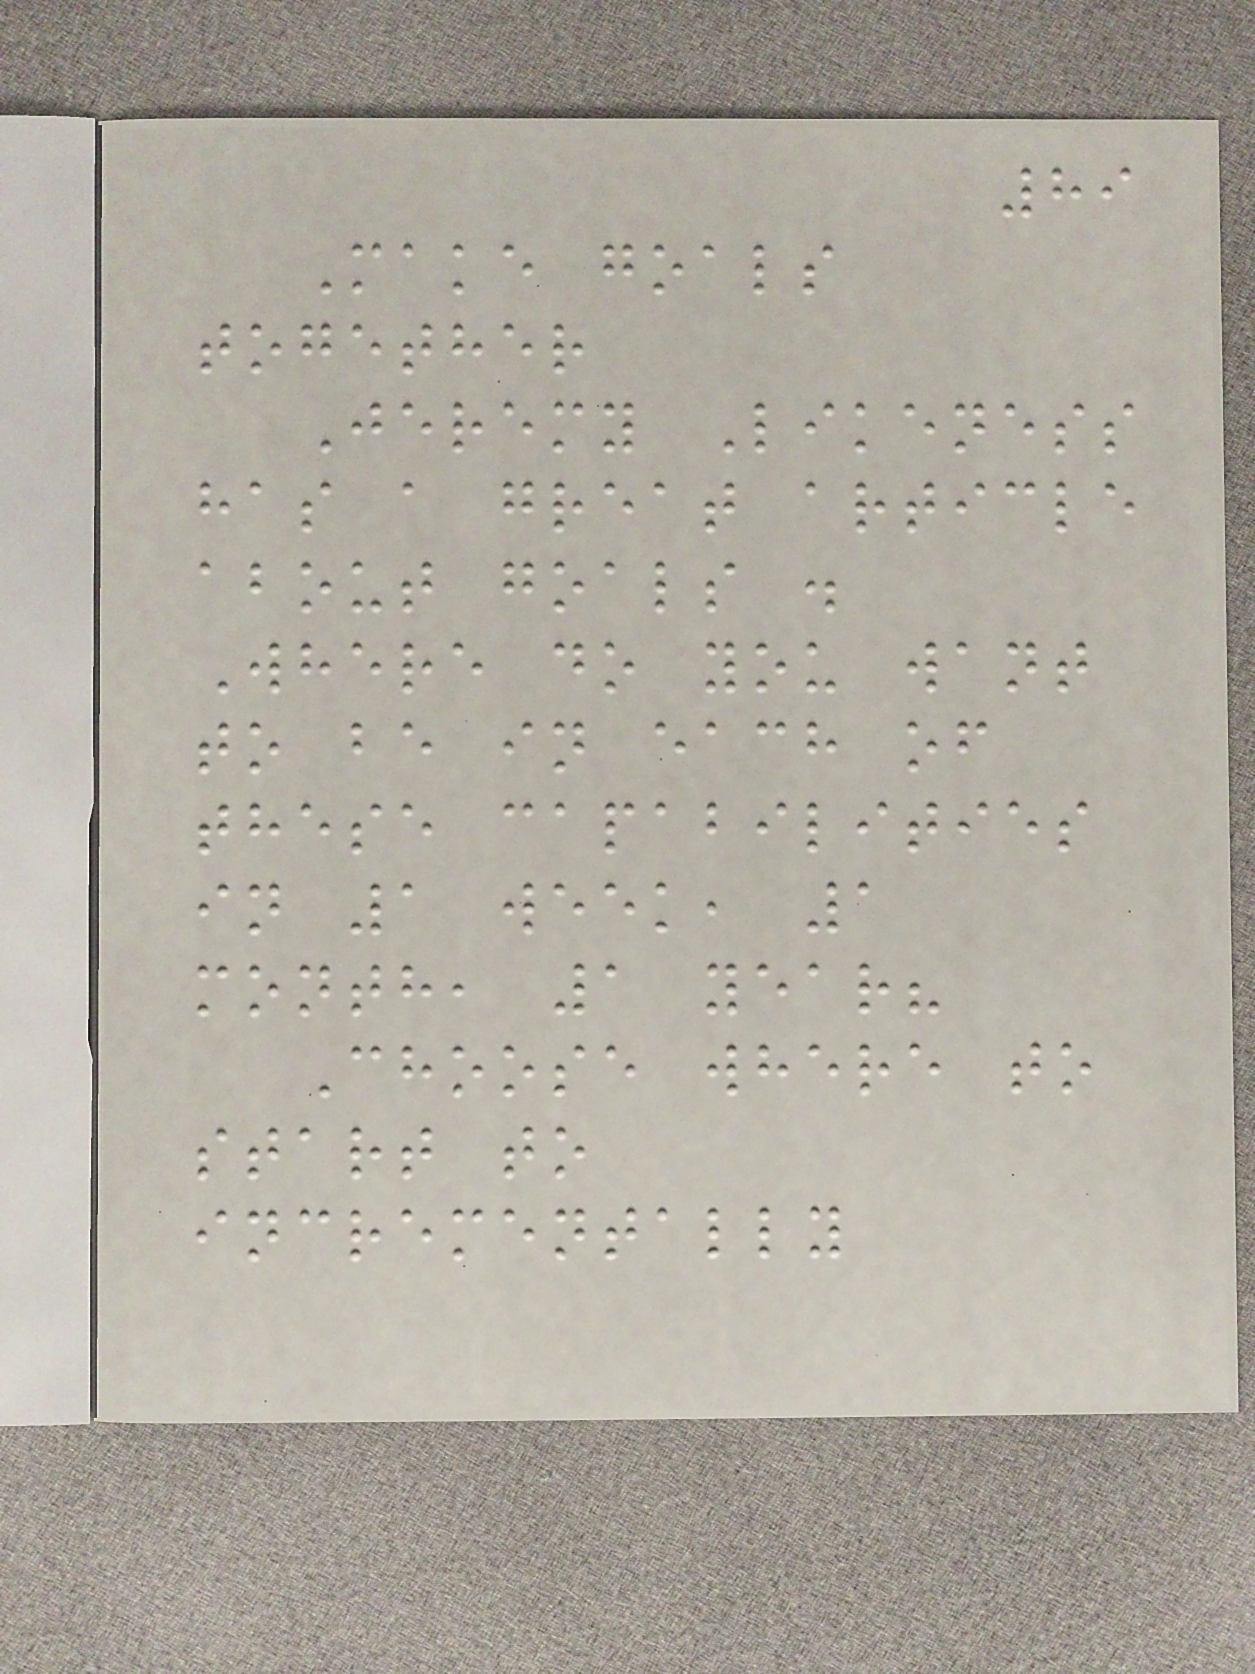89
Make goals
together
Jeremy Likeness
has a great article
about goals .
Where do you want
to be in each of
these capabilities
in 1 week, 1
month, 1 year?
Choose where to
start to
incrementally
